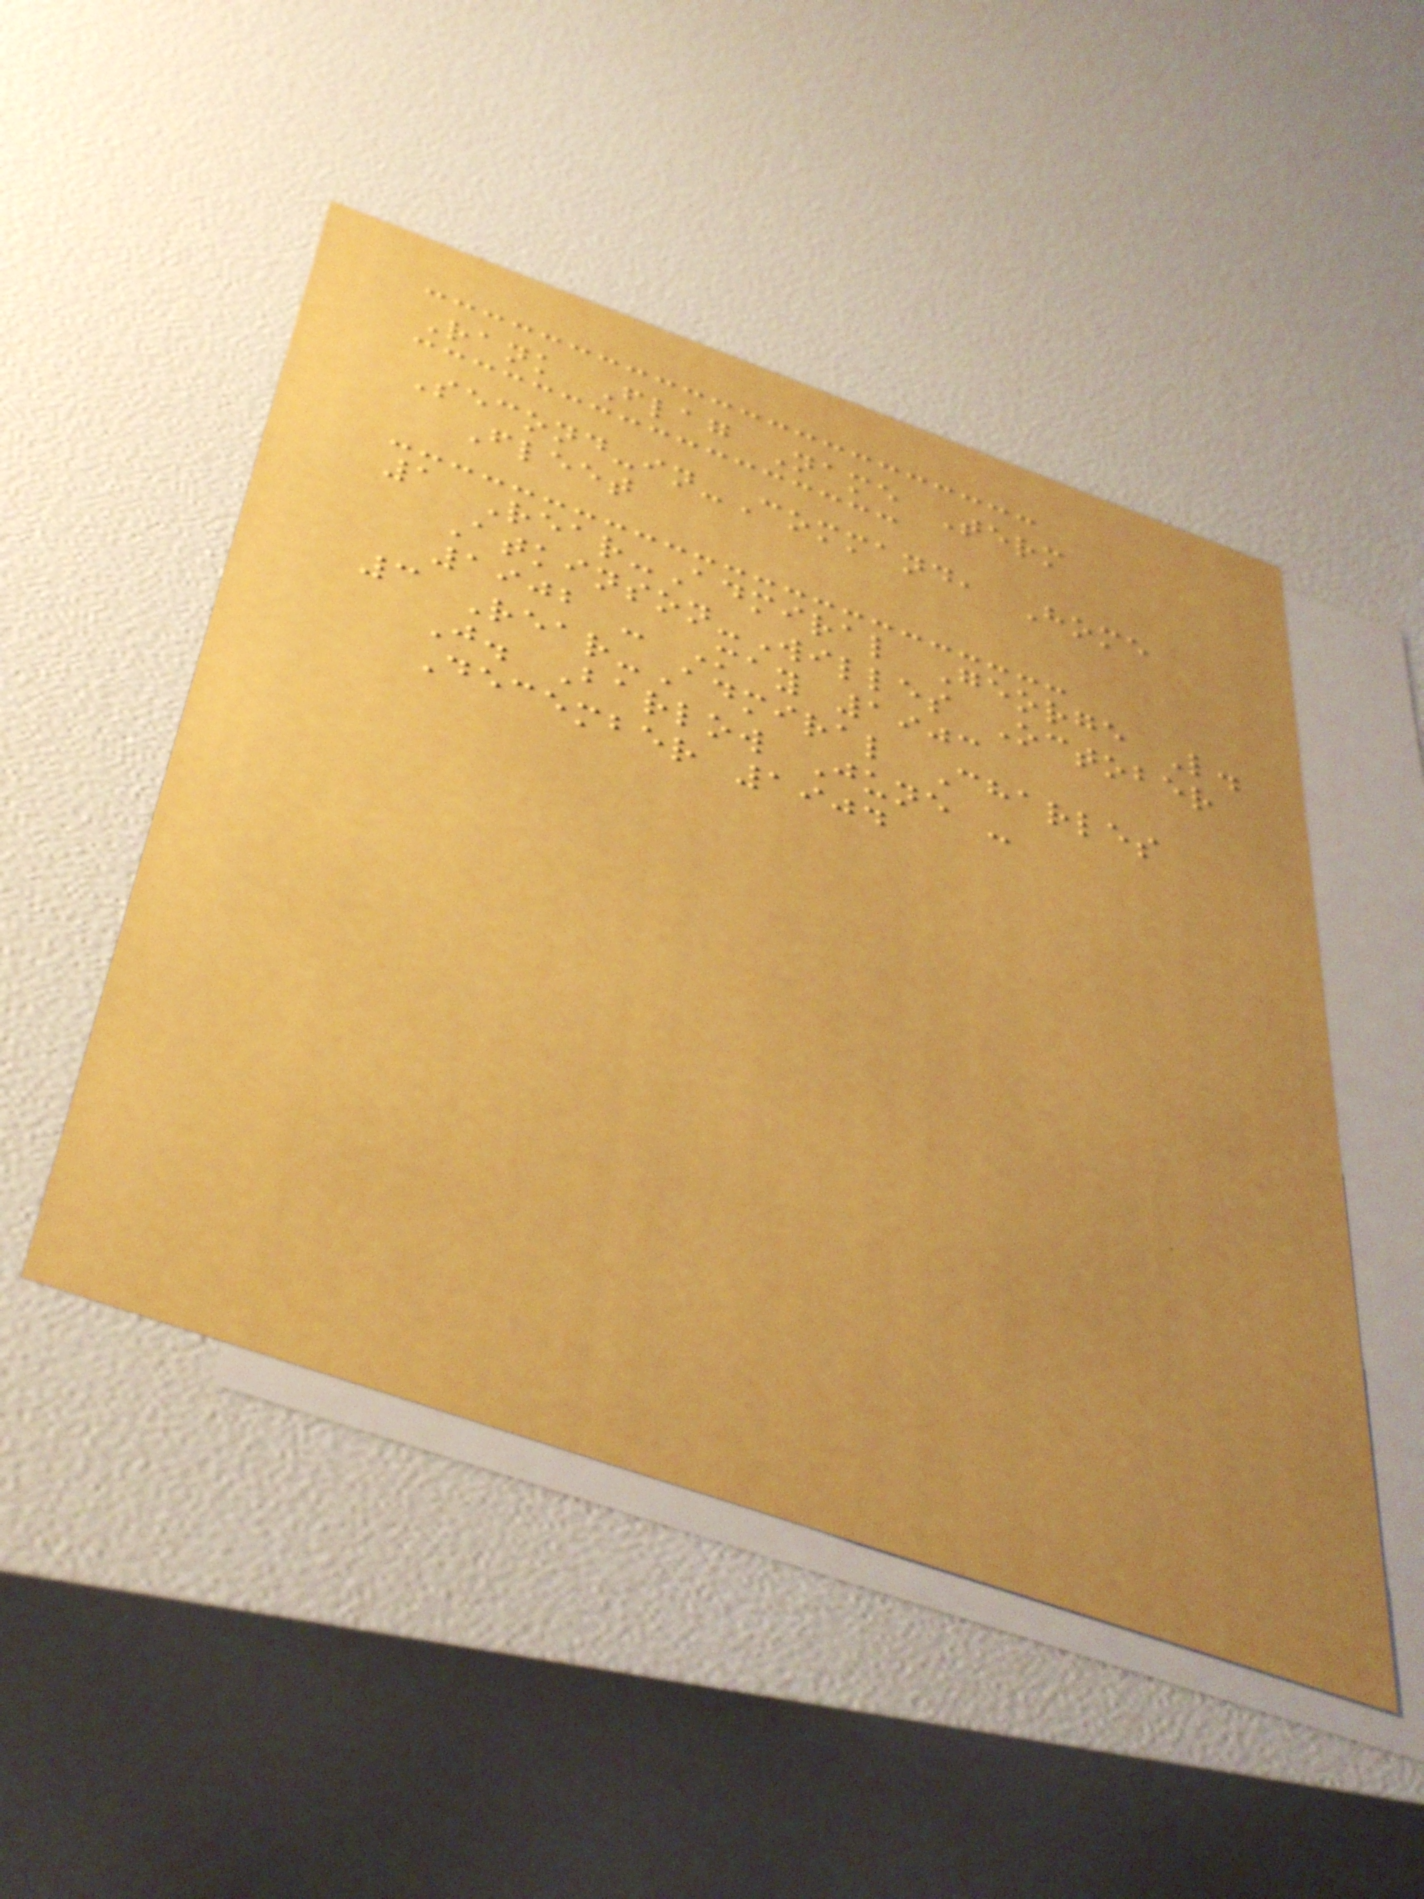Rank Flag Name Term
Second-in-Command, Home
Fleet
1 Rear-Admiral George L.
Atkinson-Willes October
1902 - May 1903
3 Rear-Admiral Charles
J. Barlow June -
December 1904
